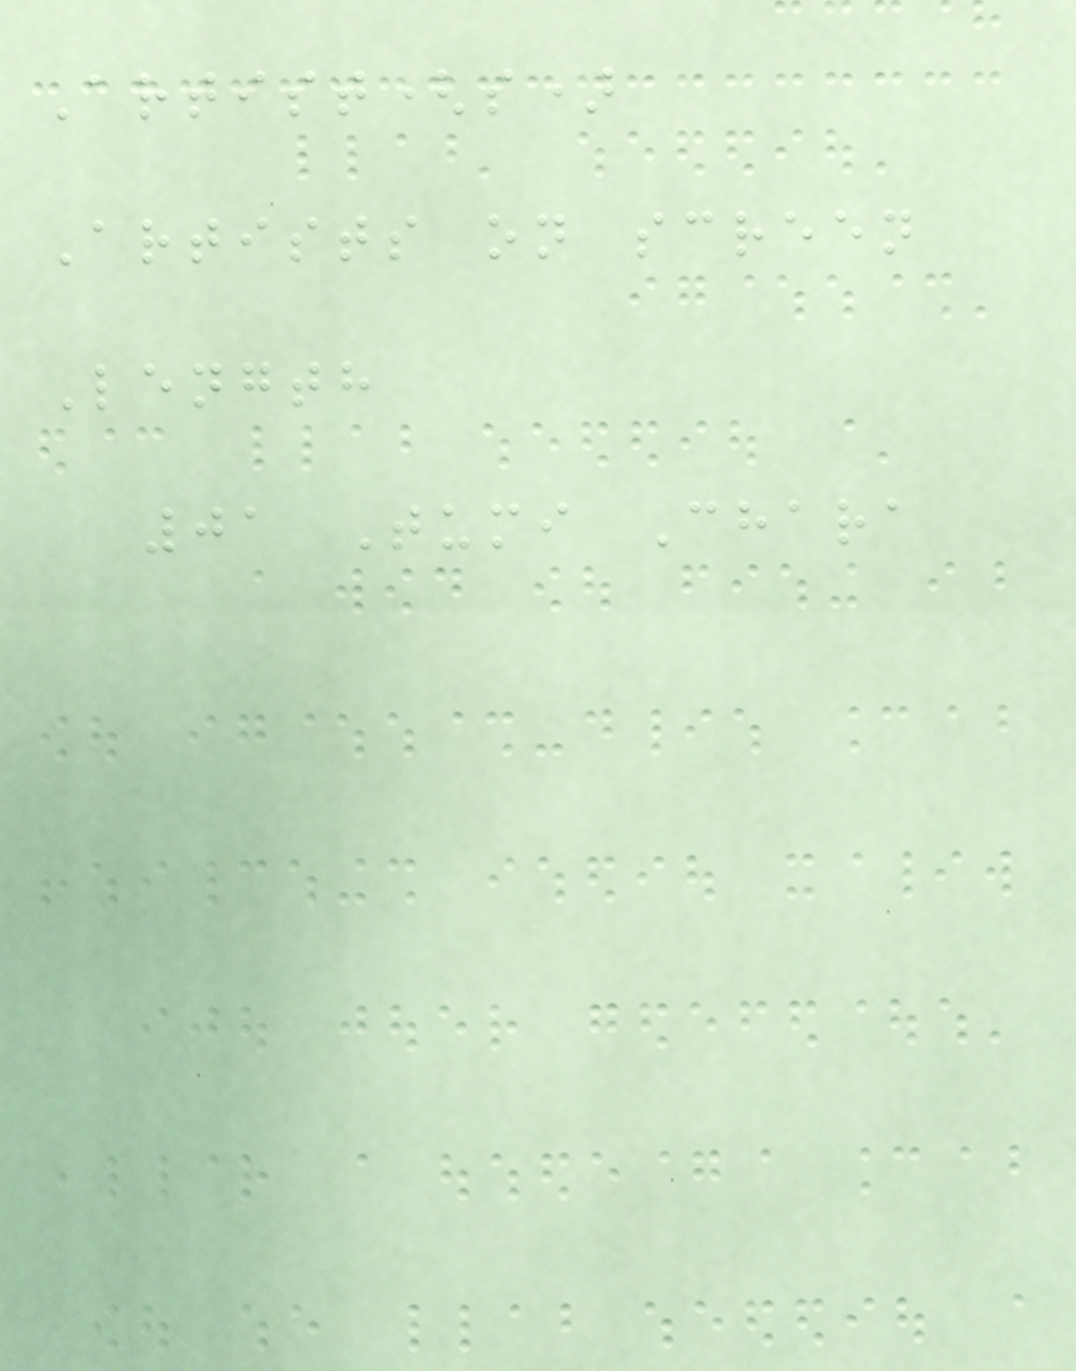Artist(s)
Artists on screen
Length
01 Tumi Chara
